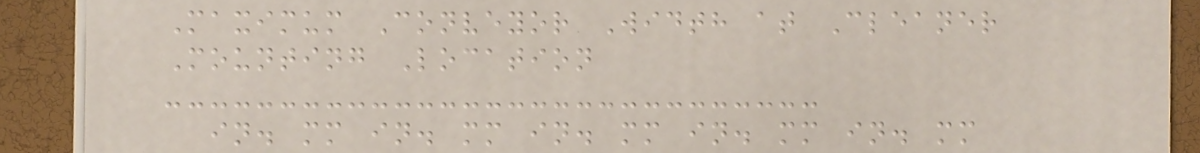Maximum Conveyor Width at Cleaner
Mounting Location
in. mm in. mm in. mm in. mm in. mm
